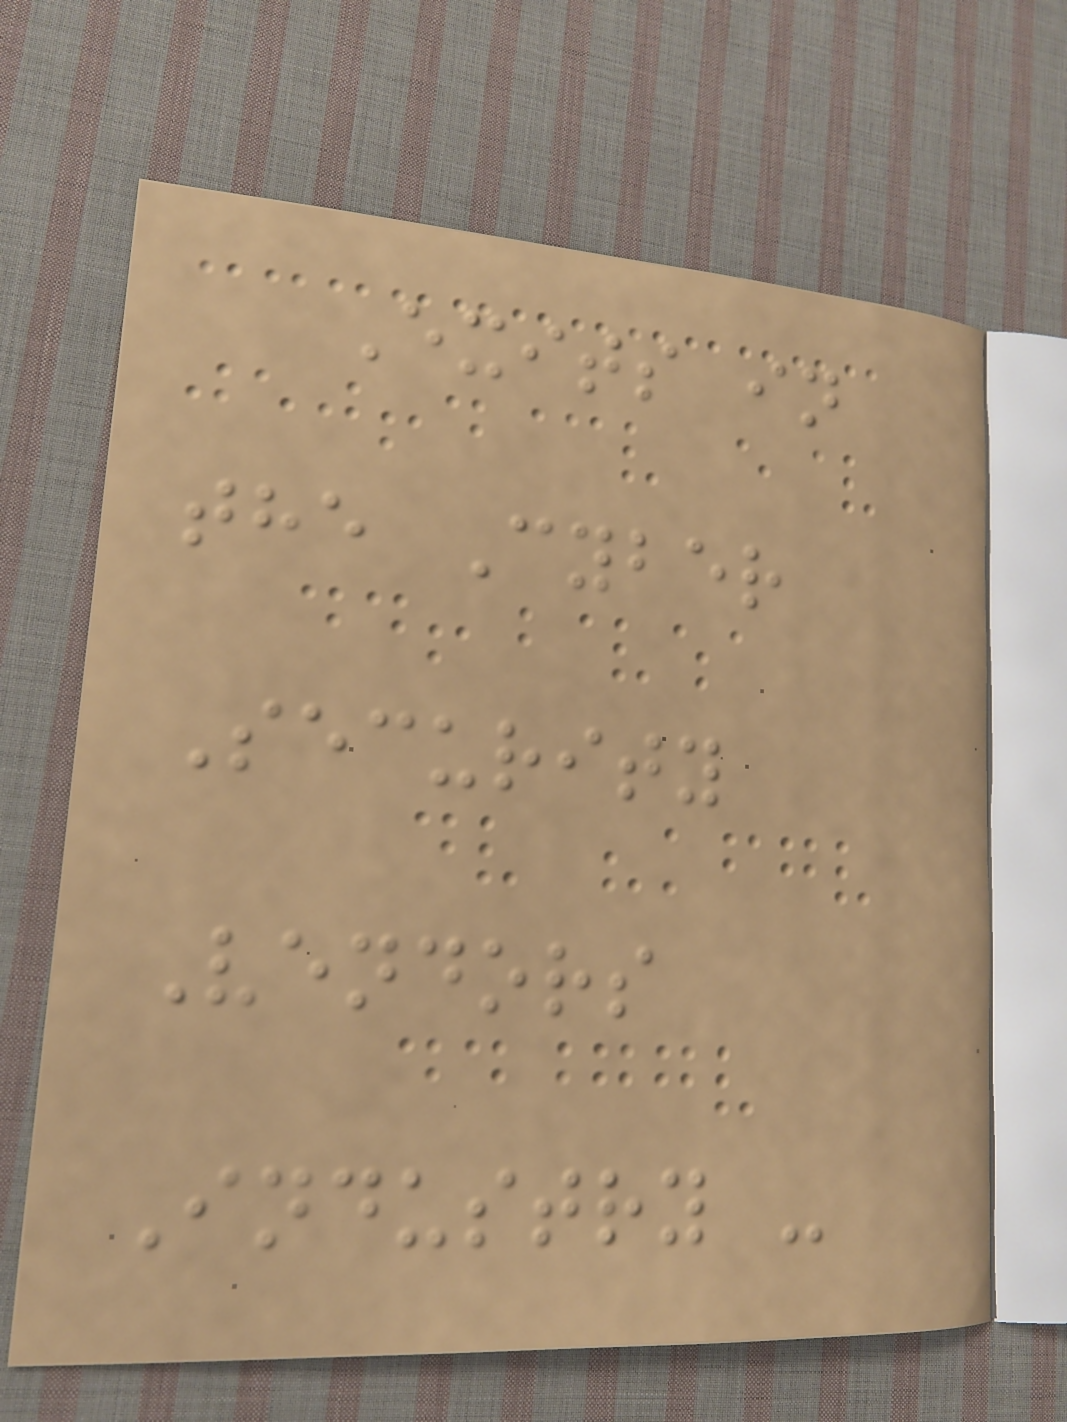Exits in
the Cyber
Security
Vendors
Industry -
